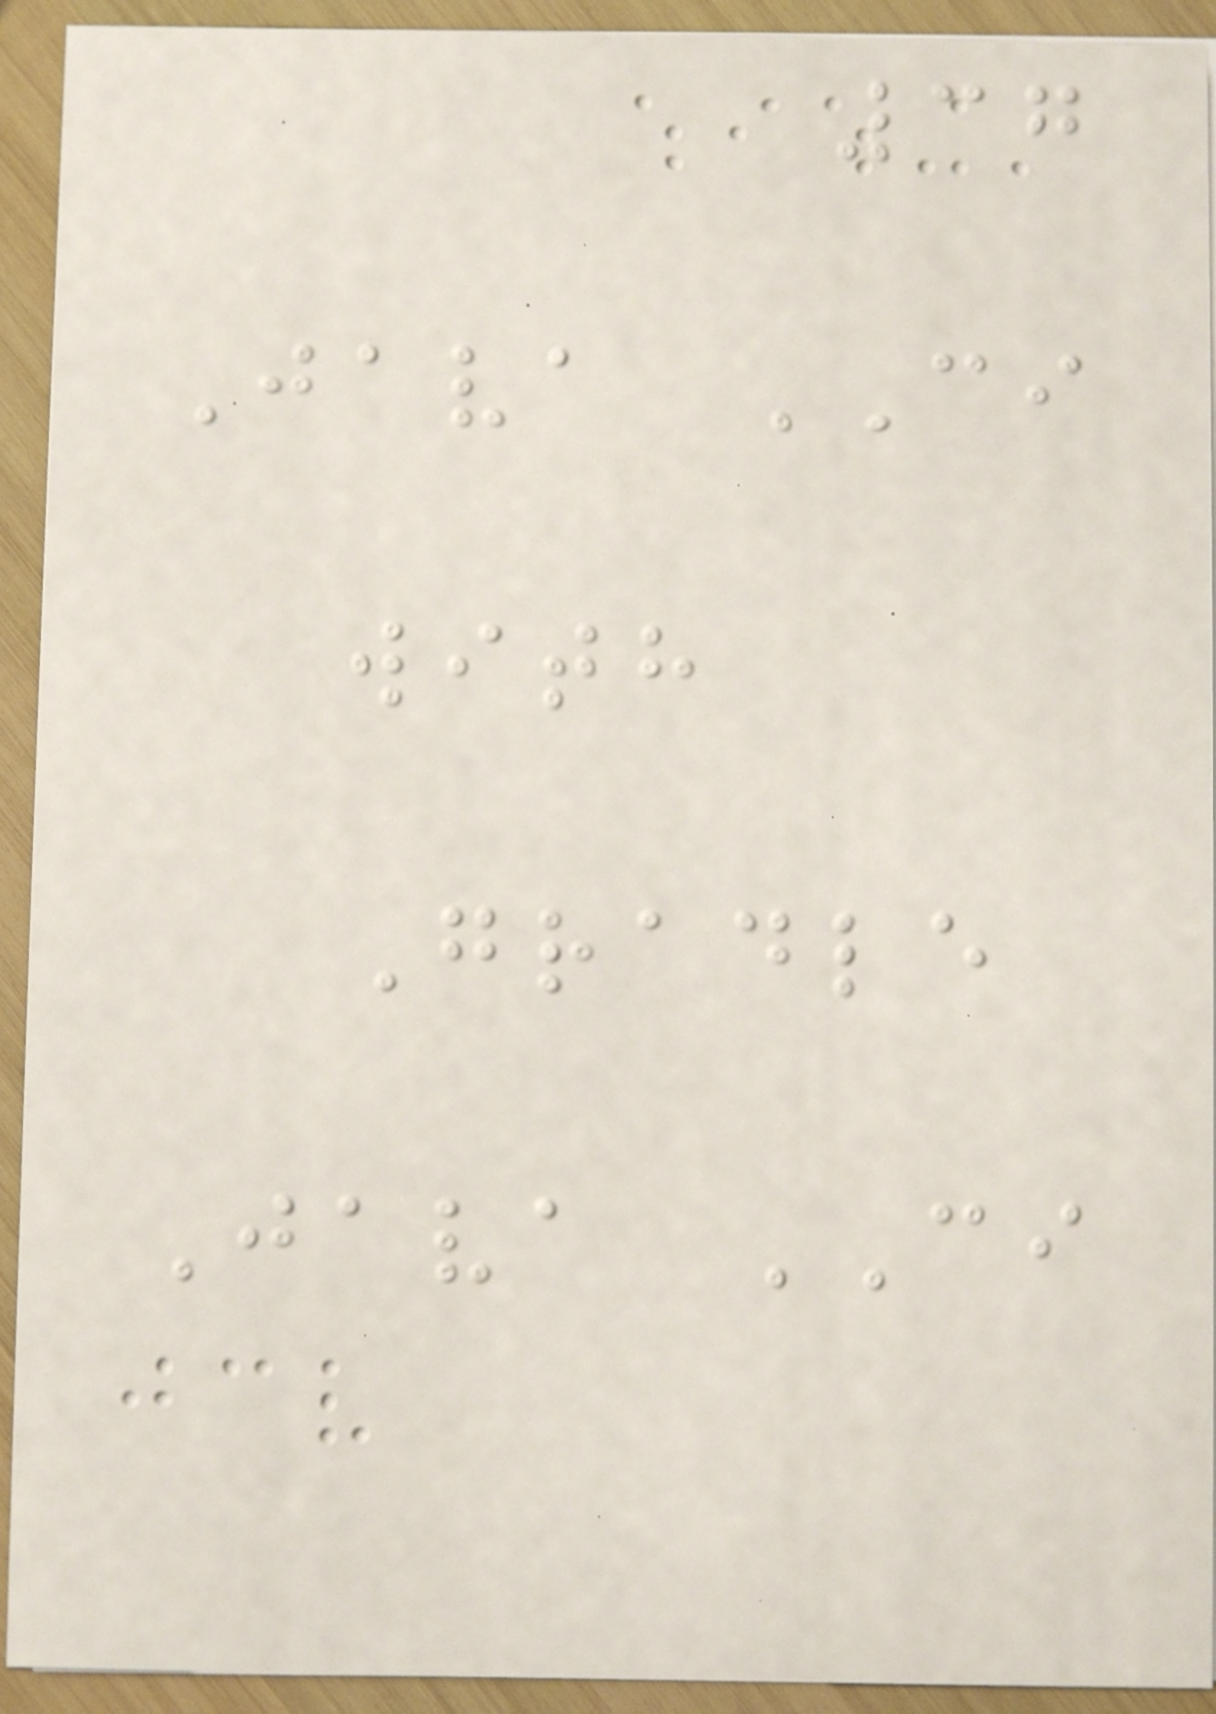37
Java CI
with
Gradle
Java CI
